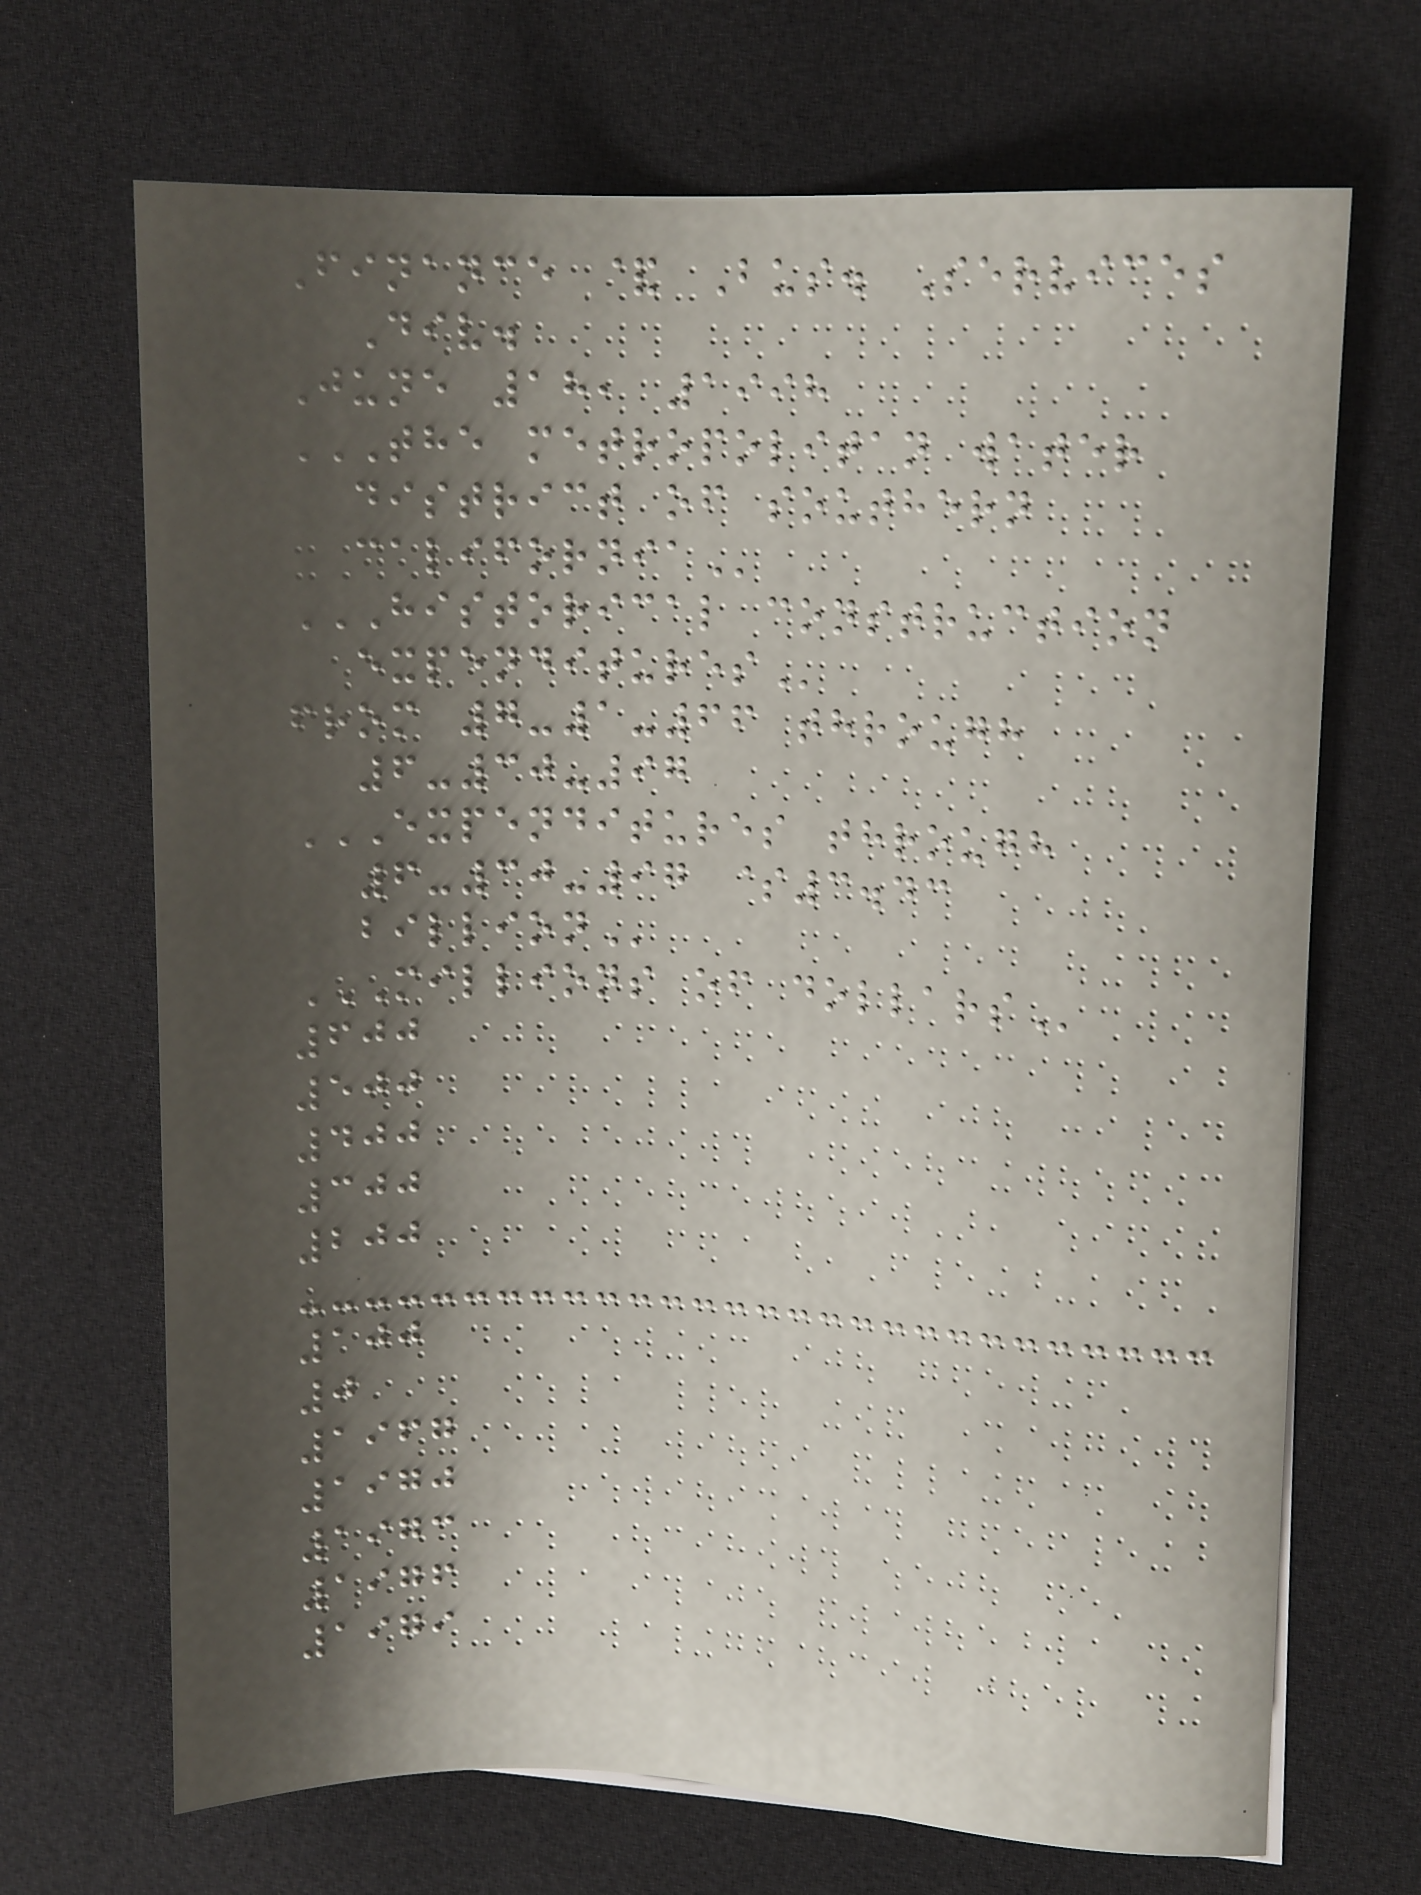Finance & Bus. Services
Div.
June 18, 1998
THE METROPOLITAN WATER
DISTRICT OF SOUTHERN
CALIFORNIA
HISTORICAL CONSTRUCTION
EXPENDITURES
from 7-1-66 through
6-30-97
EXPENDITURES THROUGH
6-30-97 $3.43
BILLION
MILLIONS OF DOLLARS
600
500
400
300
200
100
0
1967
1970
1973
1976
1979
